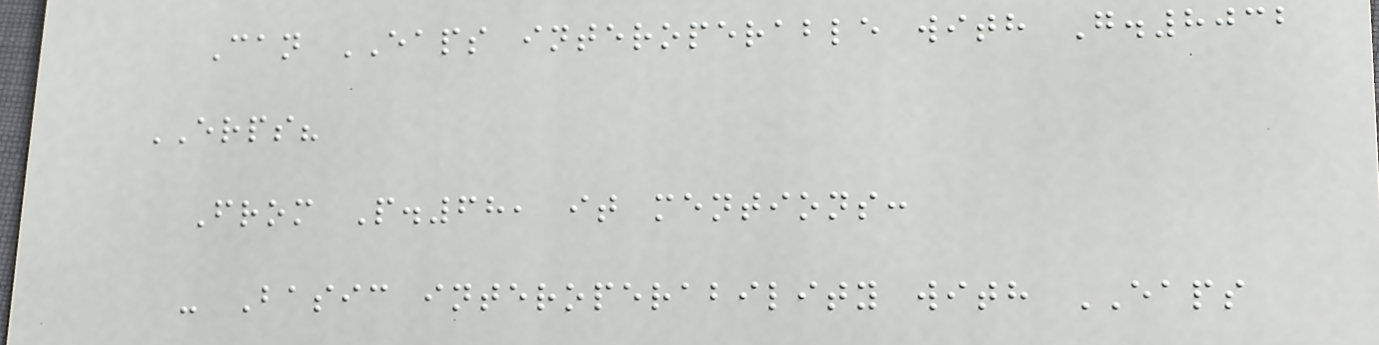Can EAPS interoperable with G.8032
ERPS?
From P.68, it mentions:
- Basic interoperability with EAPS
